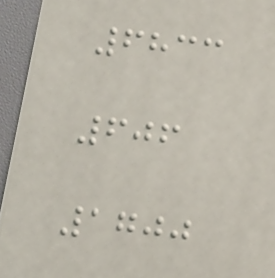6833
606
1700
